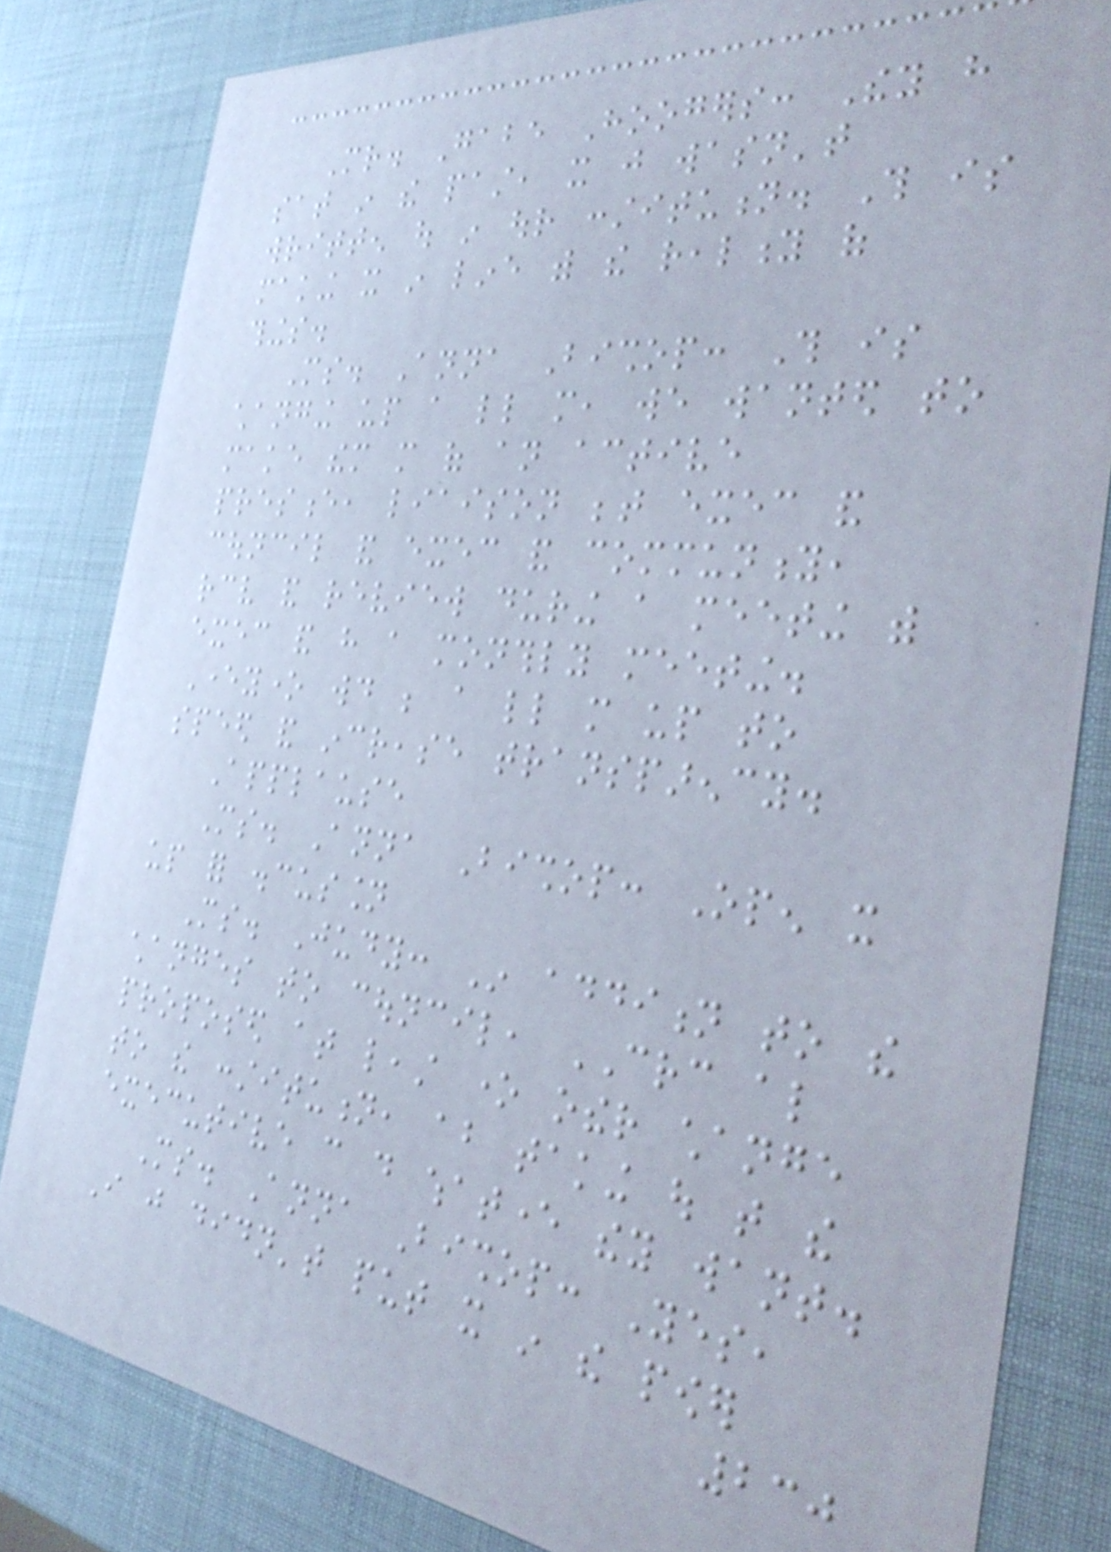Mr. Gabe Hoogers: They have
sat in the past, it just wasn't
written out in our constitution. This is
making it in line with the reality of
things.
Ms. Anna Bishop: This is
changing up a little more, we wanted to
make them more of an active
presence, liaison between exec and
council and exec and community,
receive and review during a meeting with
exec and have a monthly meeting.
Everyone would be a little more up to
speed and increase transparency.
Applause
Ms. Anna Bishop: Open it
up for discussion
Ms. Judy: In addition to the
changes to council, CRC also
proposed at least one other change
to the constitution, about taking out that the
executive can do whatever they want.
Ms. Anna Bishop: Yes,
I just didn't put it in the power
230
